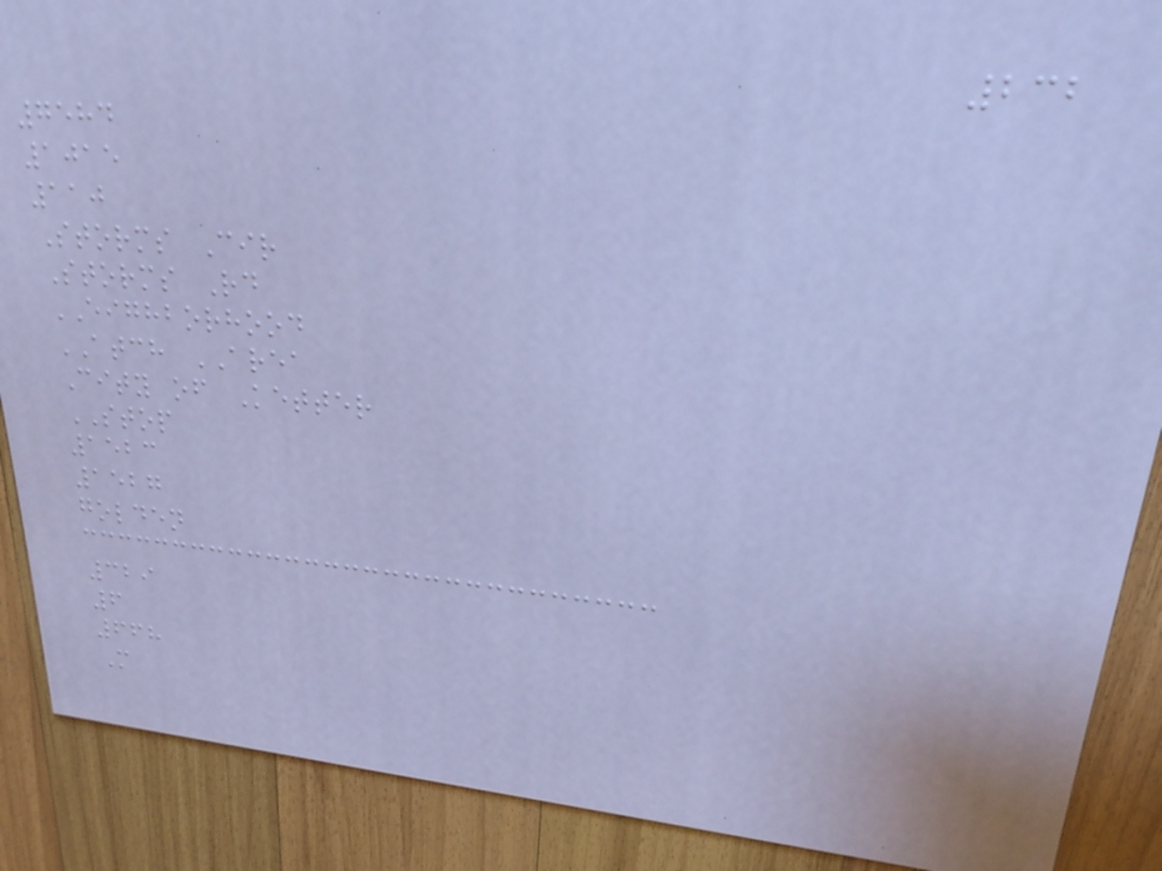232
7584
1015
110
Storms Cir
Storms Rd
EIGHBORHOOD
ATCH AREA
City of Ketter
STOP
1523
1527
golden
329
6
668
M
